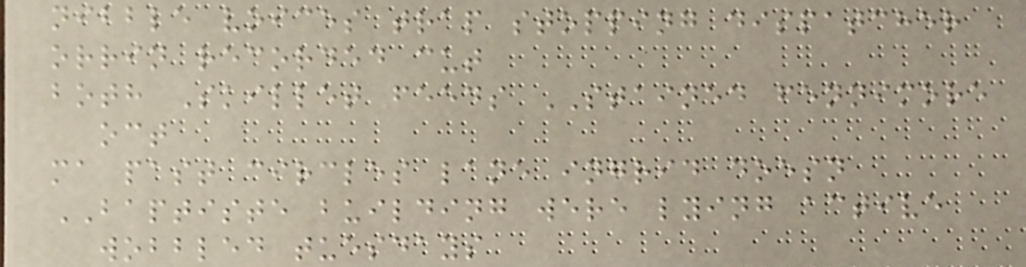nibble voices trap stopping dispatcher
orrin recorded cut
both Skillet feeds STAINED fennimore
oct
ma past circles lane ingrid doesn
BAPTISTE building were lying active
wobbled tuesdays
